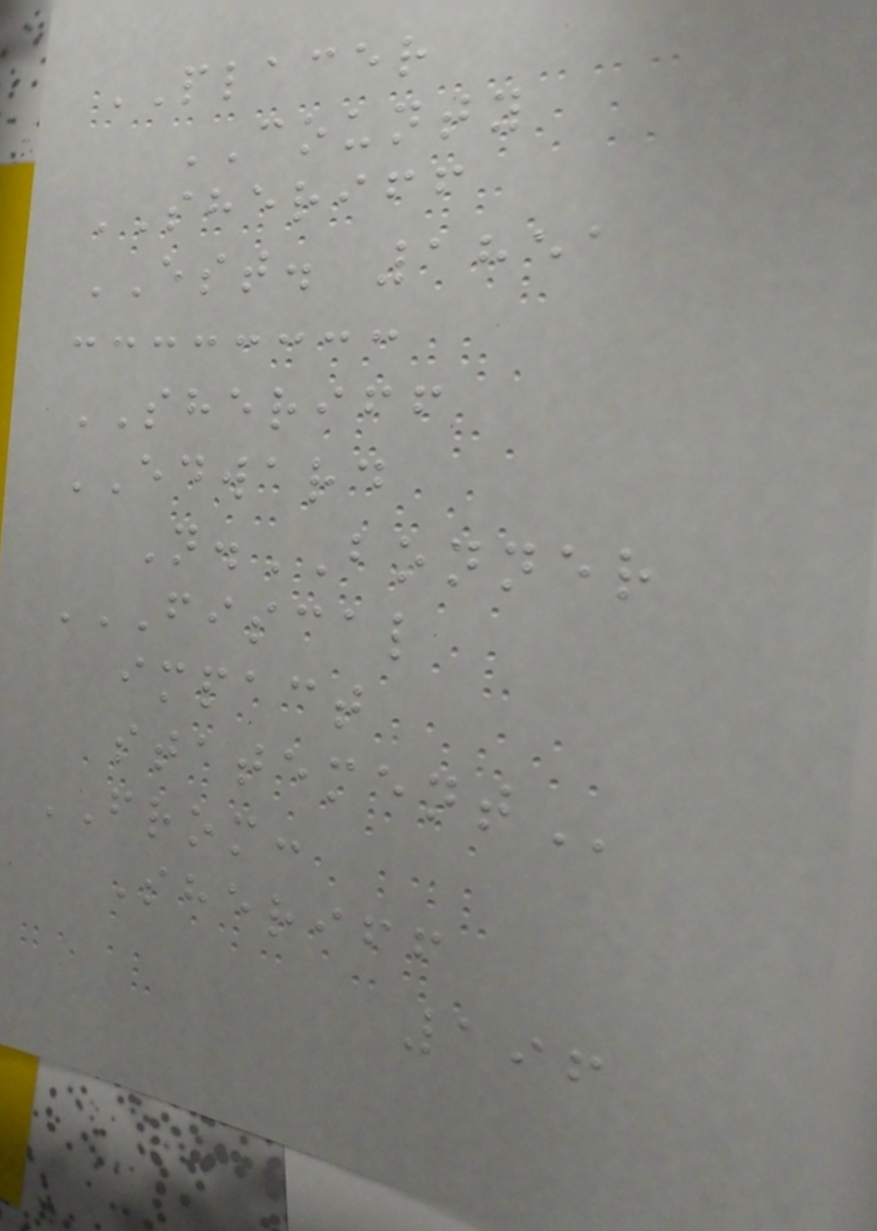PLACER
COUNTY
SHERIFF
EST. 1851
SHERIFF
EDWARD
N.BONNER
FISCAL
IMPACT
STATEMENT
FROM:
Sheriff
196
